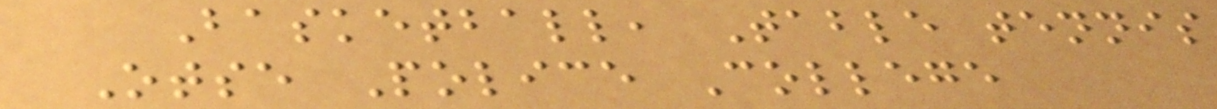Basketball, Table tennis
Otse Police College
